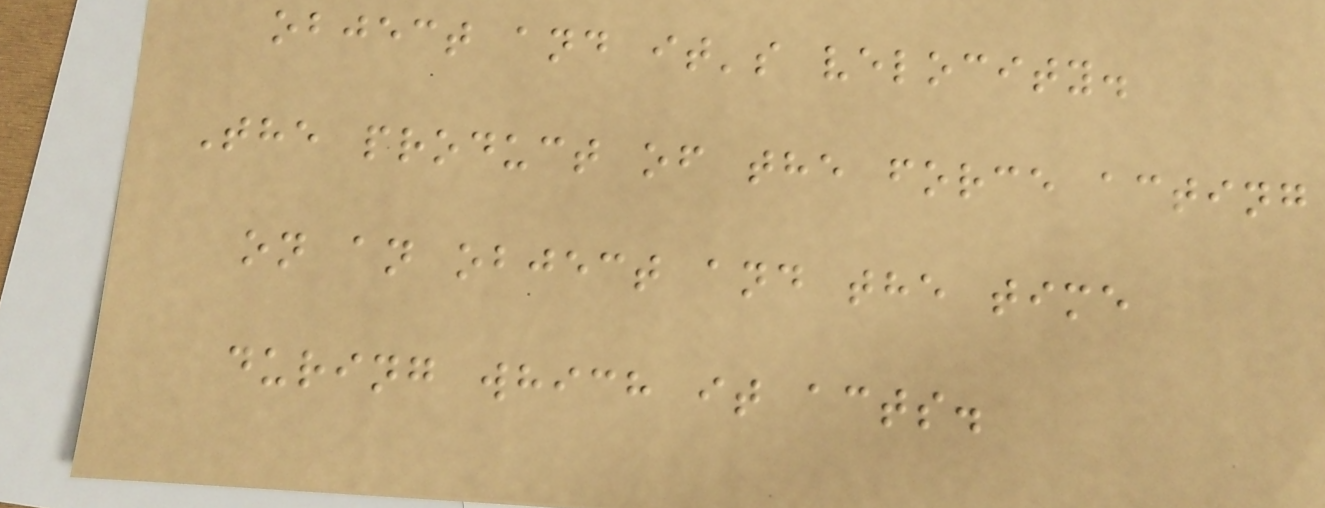object and it's velocity.
The product of the force acting
on an object and the time
during which it acts.
